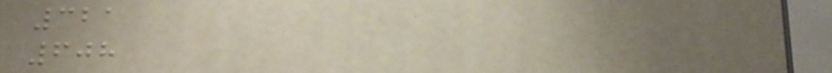321
608
